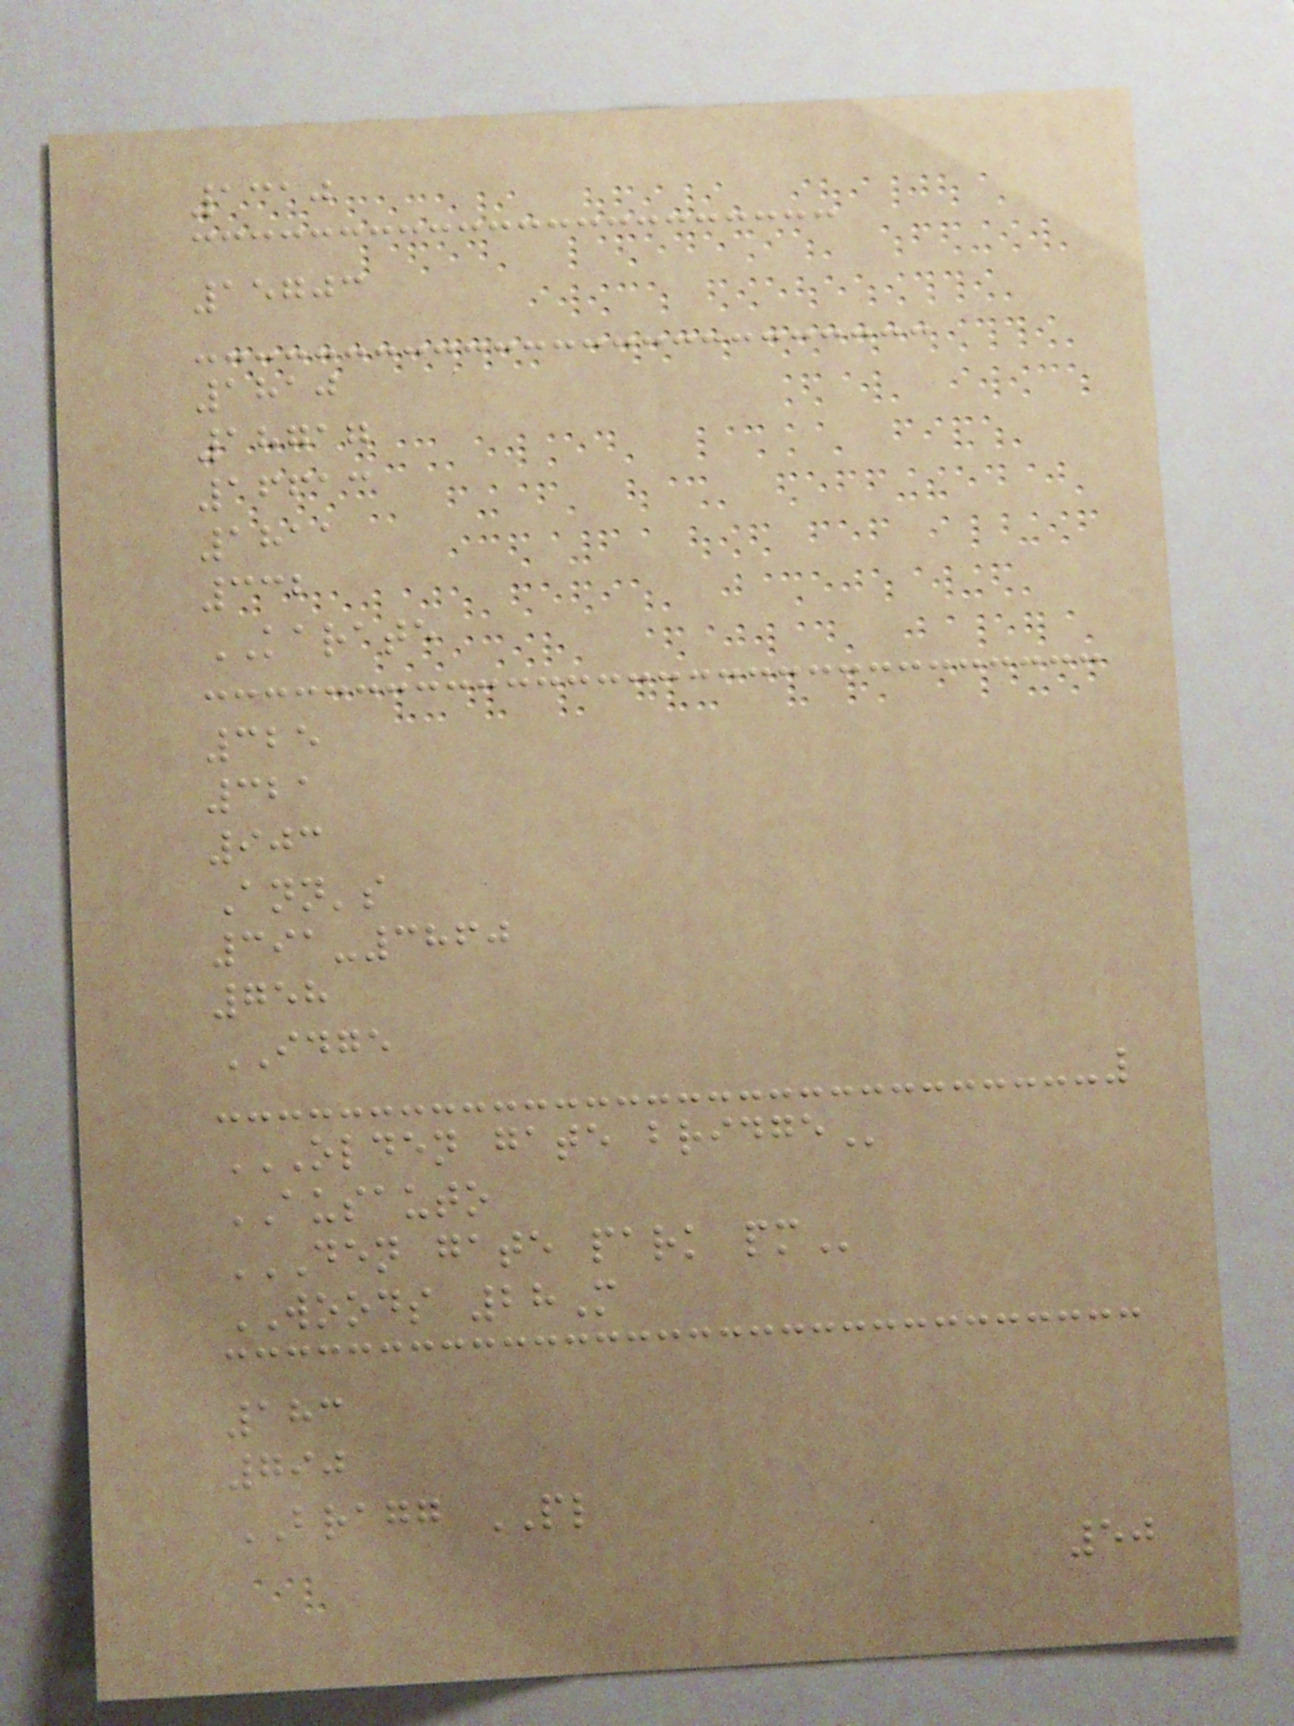1310
15703
1810
18717
16613
1811
332
KARATE
325
321
903
Ann's
391-3860
758
IDGE
OLDEN GATE BRIDGE
AUSAUTO
DEN GATE PARK PM
WOODS 28M
183
790
BRAGG PL
50
